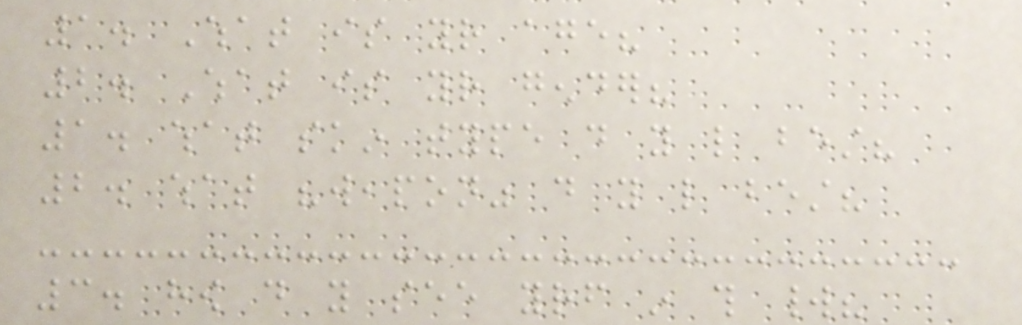1. What is your age?
2. What is your gender?
1. what skin type do you like best?
2. what "weapon" do you like best?
3. how do you see yourself in this world?
